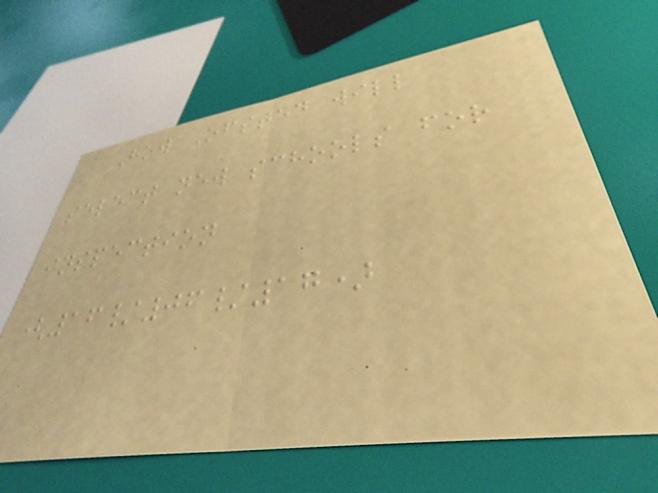How Ofsted will
select new schools for
inspection
(16/06/17)
